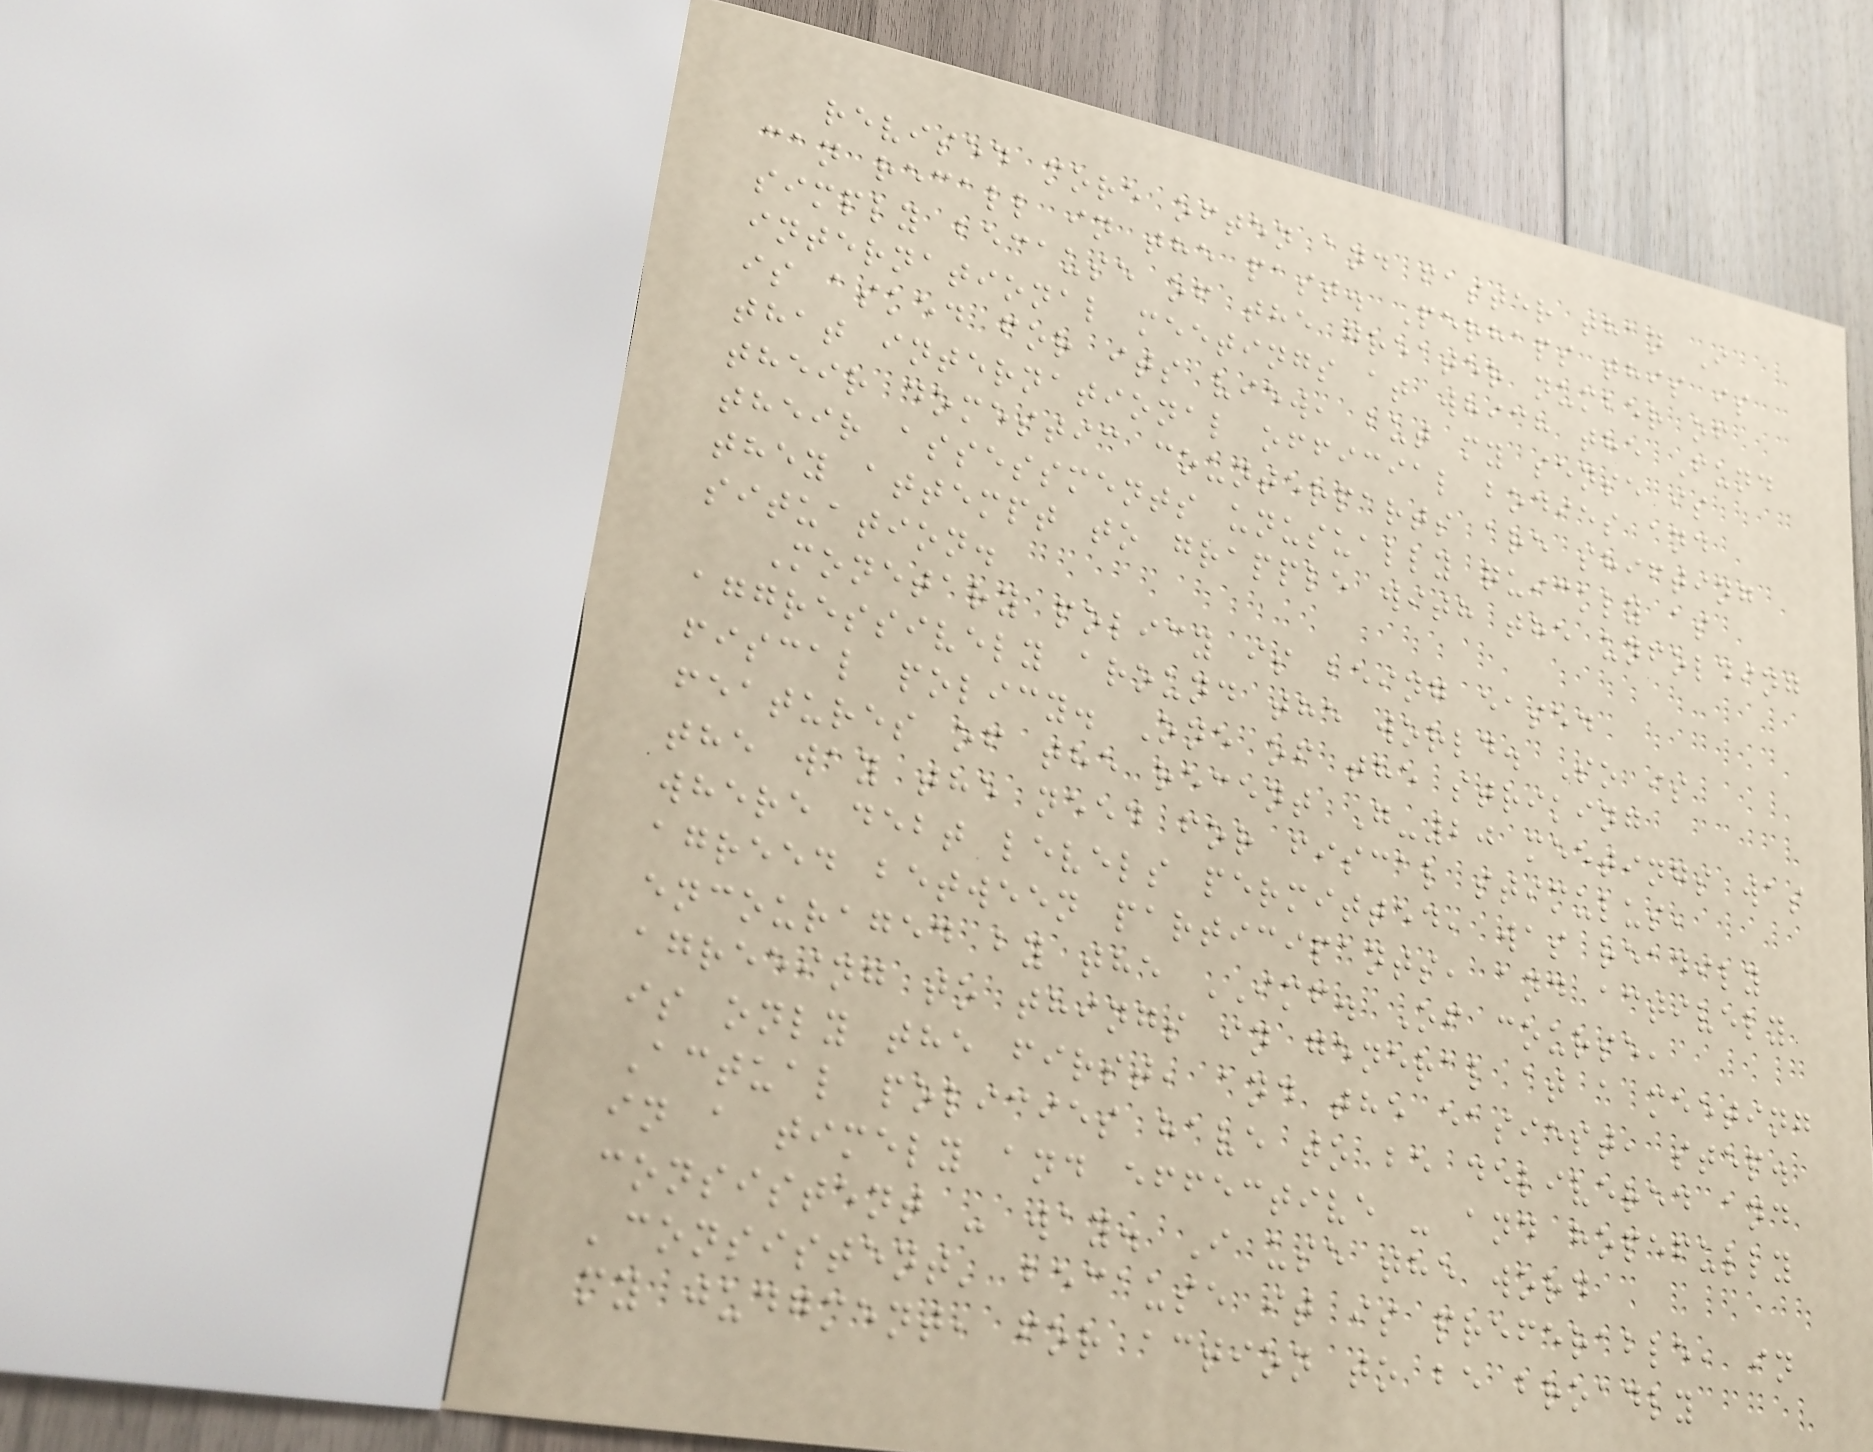revised more often and faster than I
can recall in the past. Perhaps this is
simply because of the greater number of
international meetings at which the Fund
is asked for its view, but my sense is
that international official bodies and
their domestic counterparts are shifting
their assessments unusually quickly as
they attempt to grapple with the unfolding
situation.
Monetary policy is being eased
aggressively around the world. So is
fiscal policy. One of the striking
features of the recent G-20 meetings was
the way the need for fiscal stimulus,
where debt levels permitted, was readily
agreed between participants, and actively
encouraged by the IMF. Of course,
agreeing to things in general at a meeting
is only the first, and the easiest, step.
Actual policies have to be delivered and
in a timely and effective - and hopefully
consistent - way. I use the word
'consistent' because it is preferable, in
my judgment, for action to be broadly
